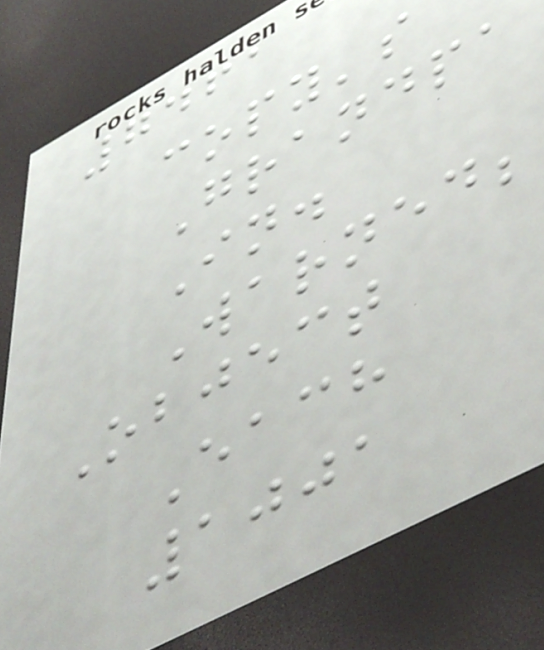7461
copy's
Grandpa
In.
Warned;
Object
Each
1001
